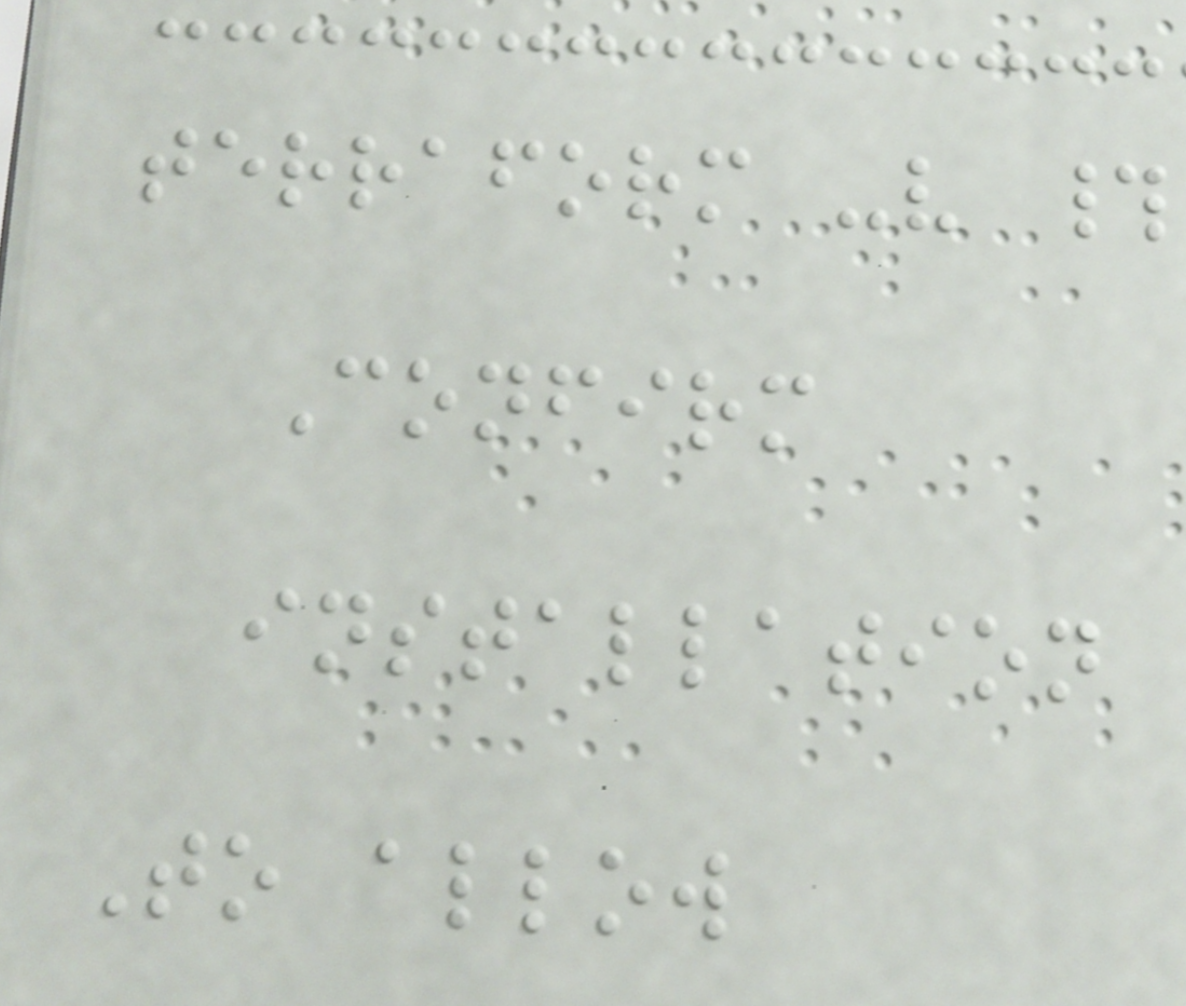terraform -v #
Confirm
installation
To allow
